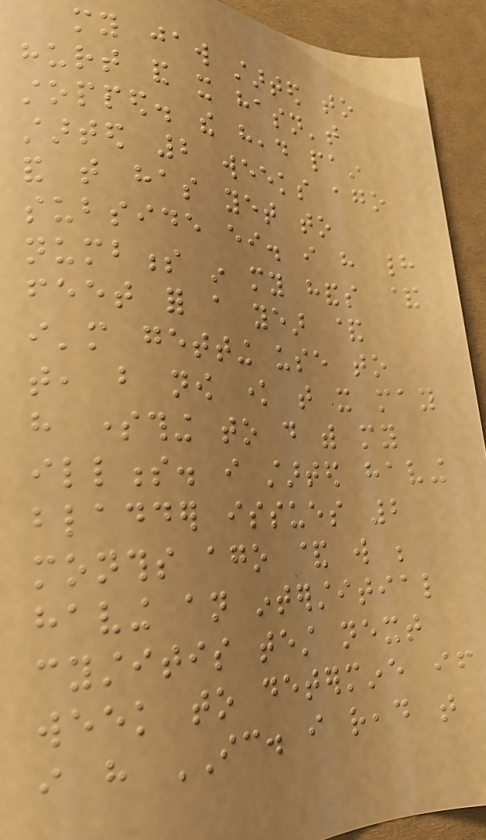my jaw started to
hurt and it hasn't
stopped. the head pain
started 2 weeks ago
and that has yet to
subside either. i have had
numbness in my hands &
feet for a year &
i'm getting use to
that, but now know that it may
have something to do with my
illness. i started having
bladder issues 2
months ago & will be
having an interstitial
cystitis test next
week to determine if
i have IC. i read that
